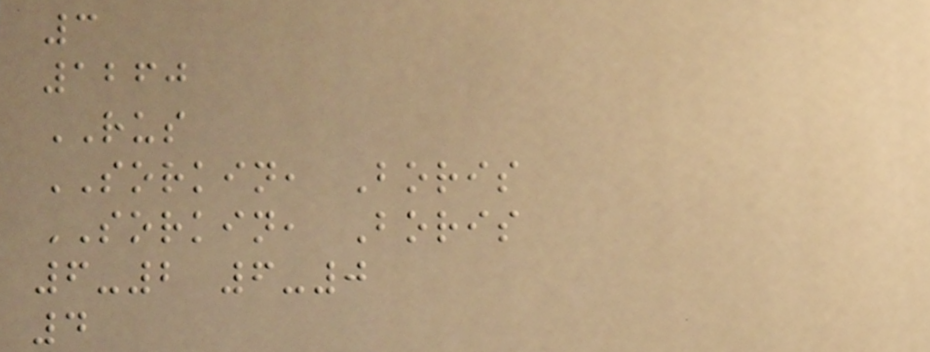3
1260
RUS
SORKIN, Boris
SORKIN, Boris
6-2 6-0
4
